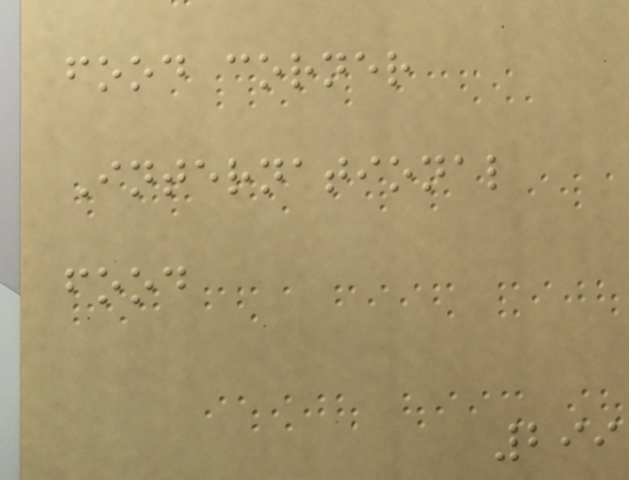food corner
International
food
299
